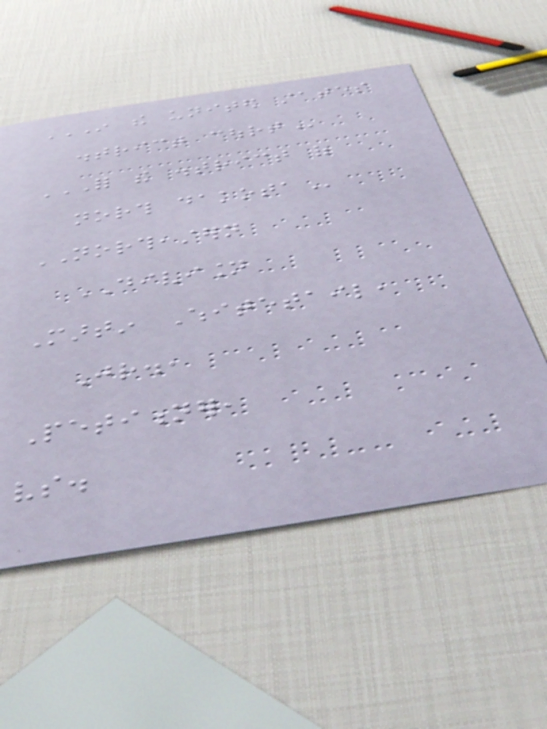IN THE UNITED STATES
DISTRICT COURT
FOR THE DISTRICT OF
NORTH DAKOTA
NORTHEASTERN
DIVISION
Martin Whitetail,
Jr.,
Petitioner,
vs.
